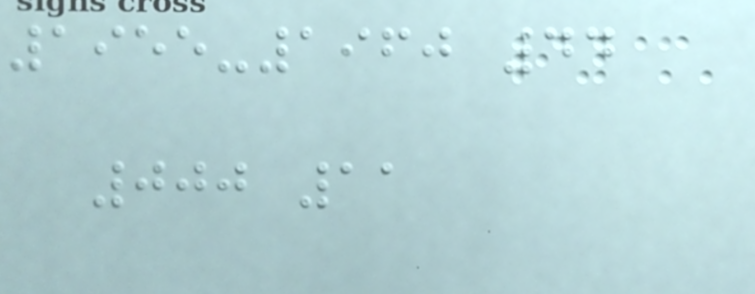1955-1960 44
000 11
